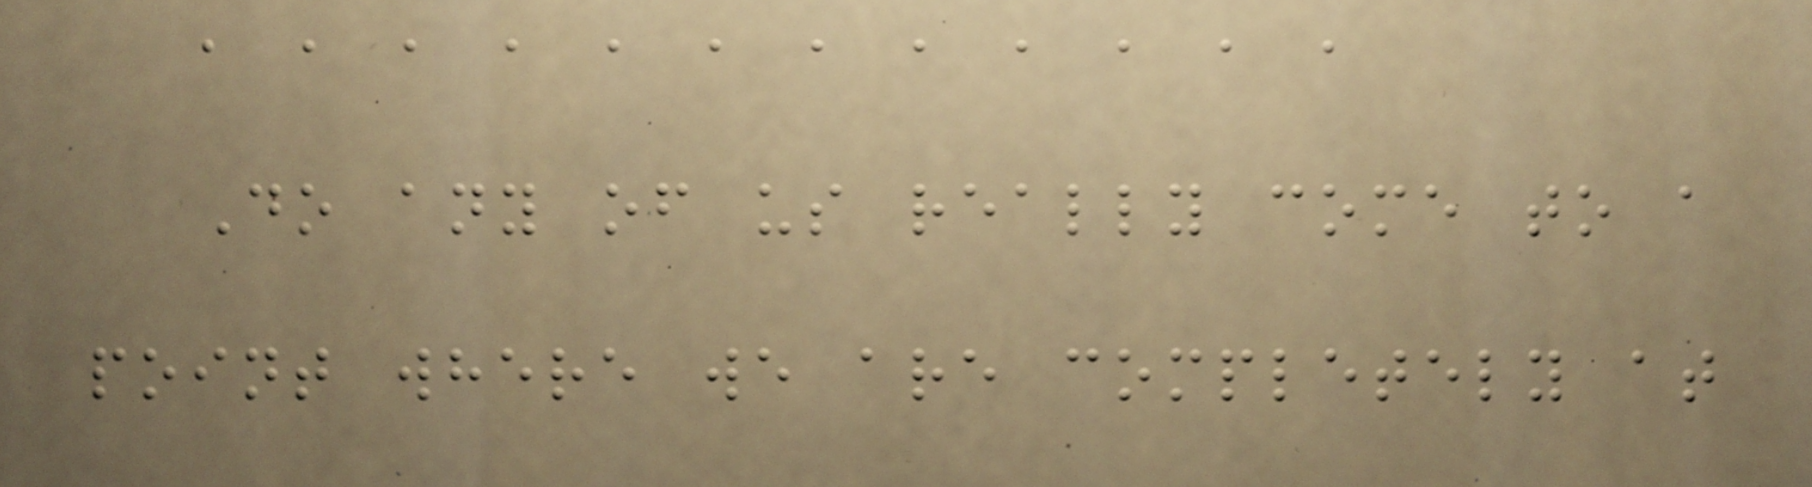, , , , , , , , , , , ,
Do any of us really come to a
point where we are completely at
